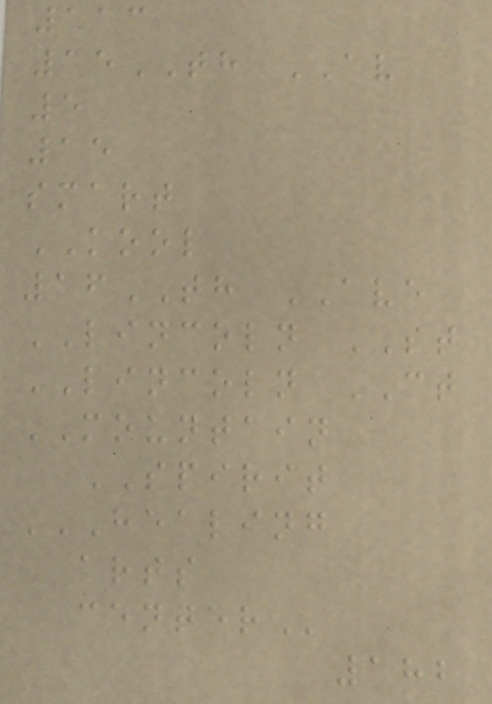113
15TH AV
5
15
smart
KOOL
16TH AVE
LINCOLN ST
LINCOLN CT
MOUNTAIN
SPIRIT
HEALING
ARTS
CENTER
182
